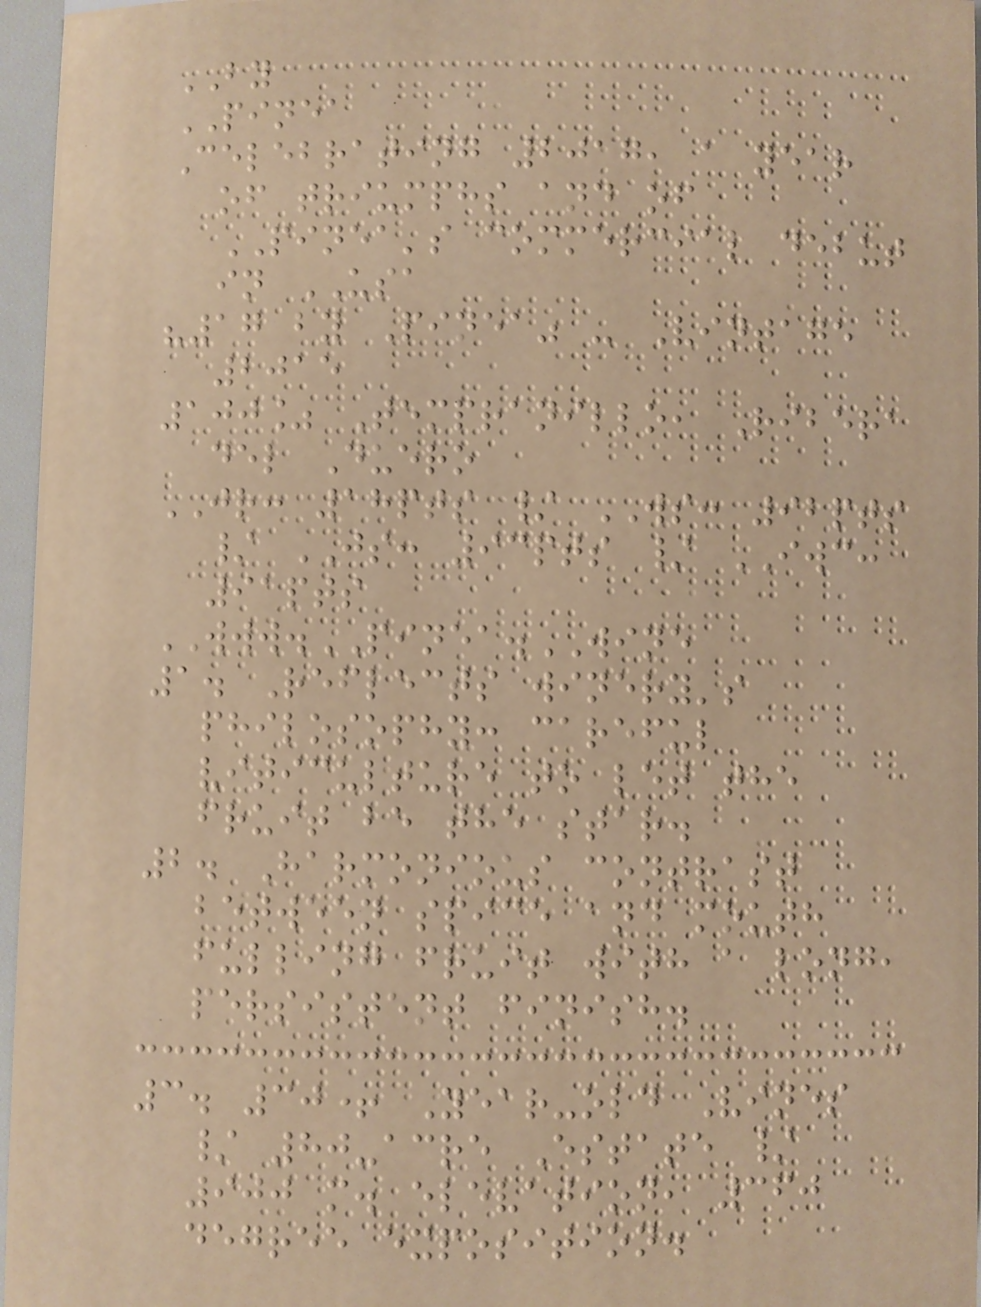BY
PINEA
Celebrating 2017, a year
of triumphs and of
PINEA's commercial debut
in USA
"17 by Pinea" - Vintage
2015
100% Tempranillo, Ribera
del Duero
JR: 18pts / WS: 92pts
/ JS: 93pts / IWC:
91pts
WWW.PINEA.WINE
1. Reflects winery's
philosophy: careful
viticulture to let the
fruit be the star.
2. Harmonious contrast
between spice and mouth
fulling fruit with a long,
persistent finish.
3. 30+ Year-old Vines
/ 80-acre Estate /
900 m. elevation, 360
degree exposition.
